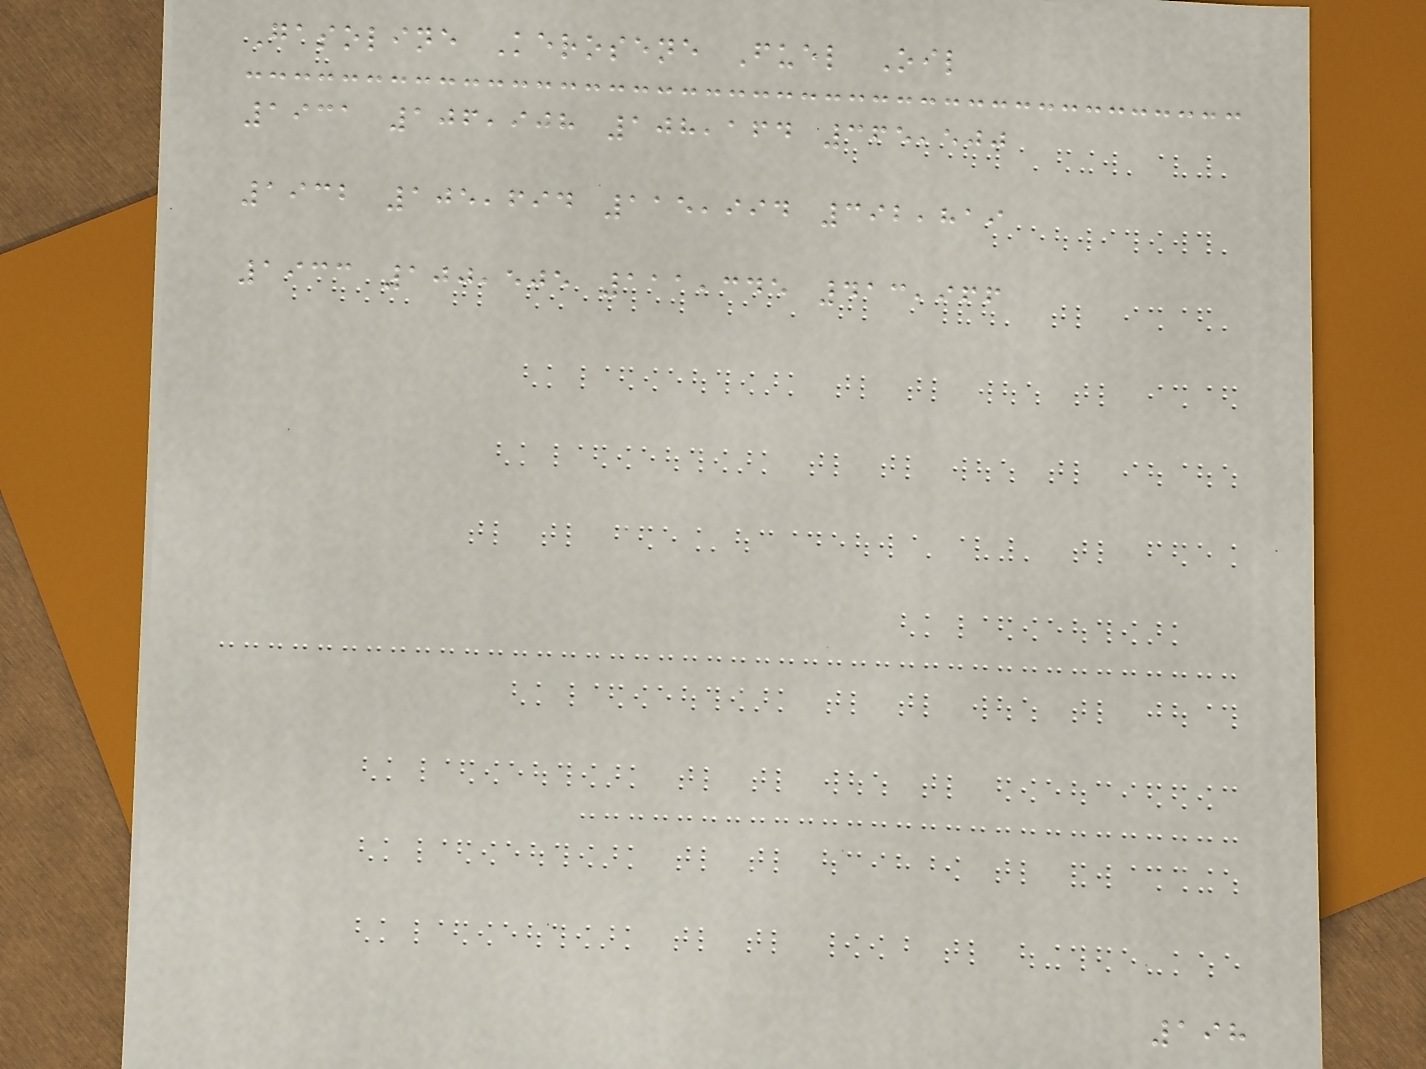Gasoline Kerosene Fuel Oil
1931 106,908 108,164 365,500
1932 105,694 115,994 392,819
1933 100,505 111,345 413,966
198
